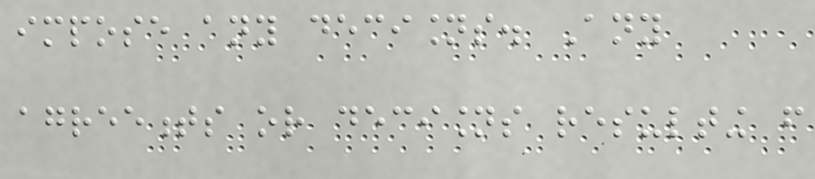impose any decisions. Any
agreements or decisions resulting from
